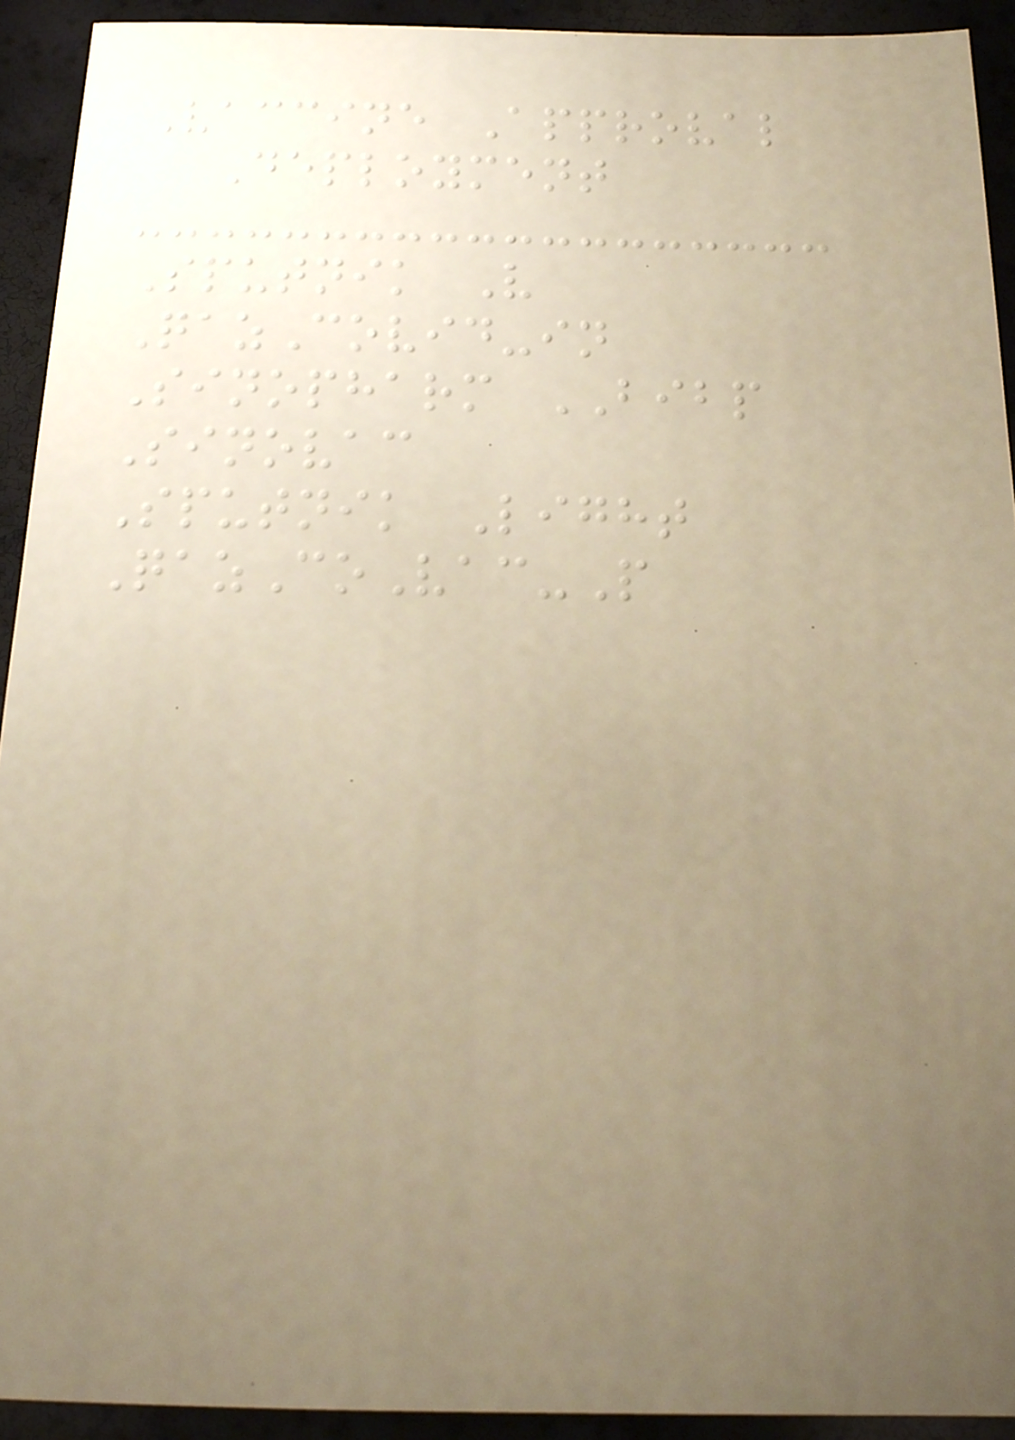Vaccine Approval
Deployment
Sputnik V
QazCovid-in
Sinopharm BIBP
Sinovac
Sputnik Light
QazCoVac-P
